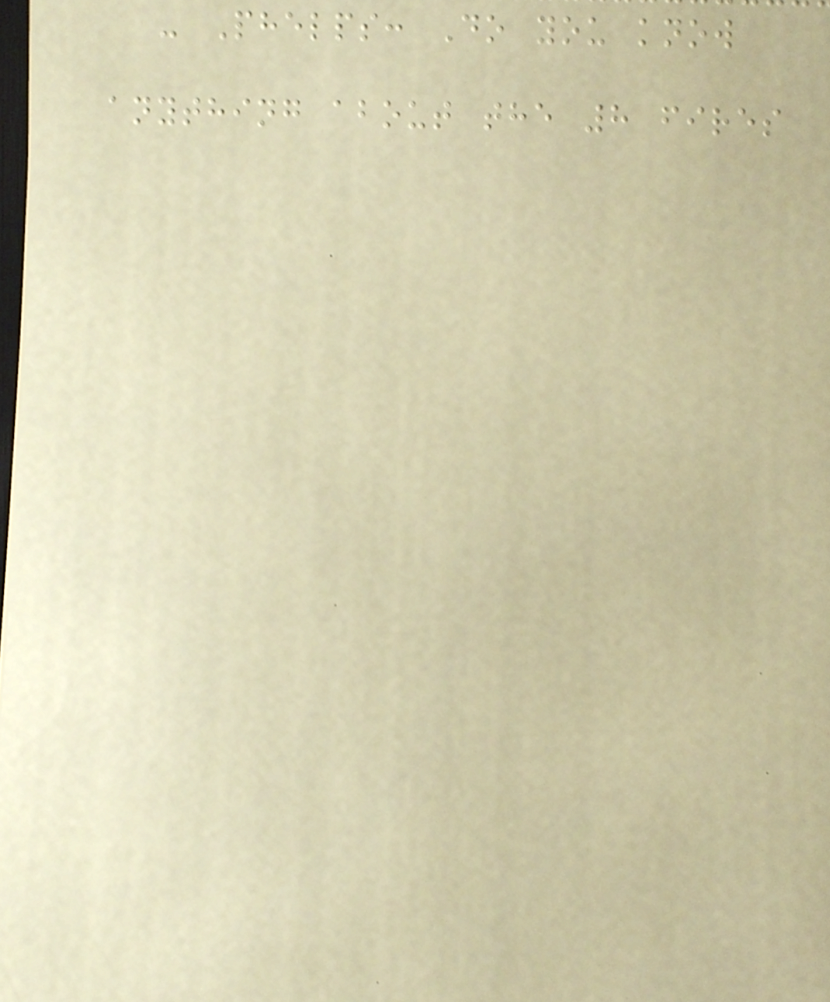- Phelps: Do you know
anything about the 8 fires
